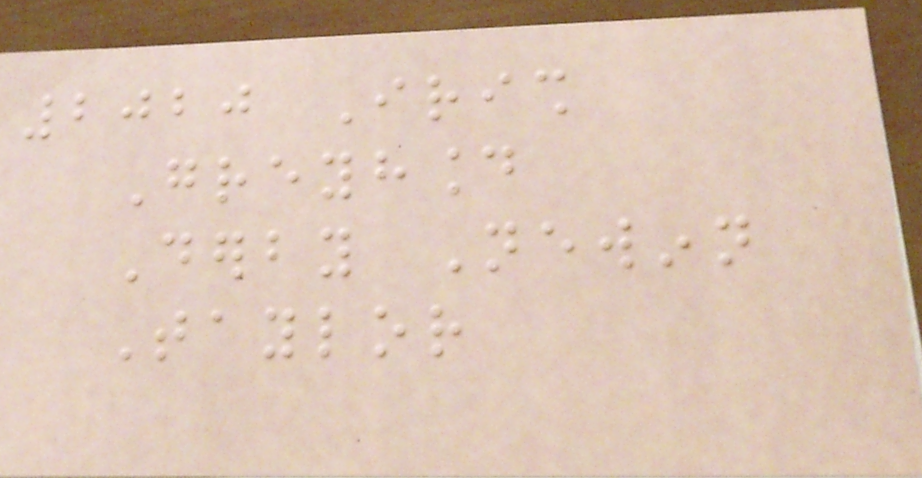2020 Irish
Greyhound
Derby Newinn
Taylor
